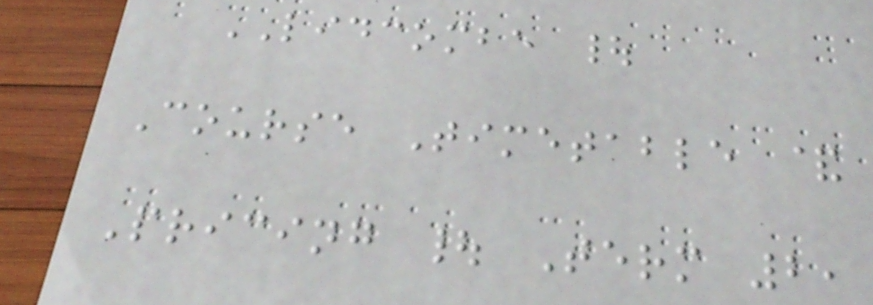LIDCOMBE |
Course Timetable &
Pricing | Term 2,
